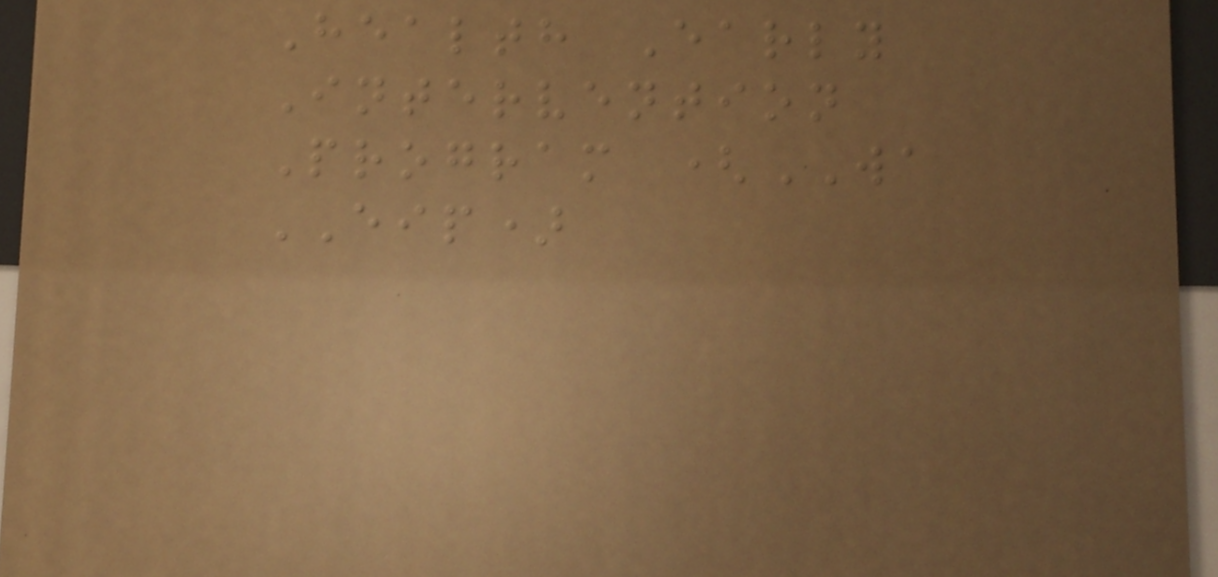Health Early
Intervention
Program (WA
EIP)
